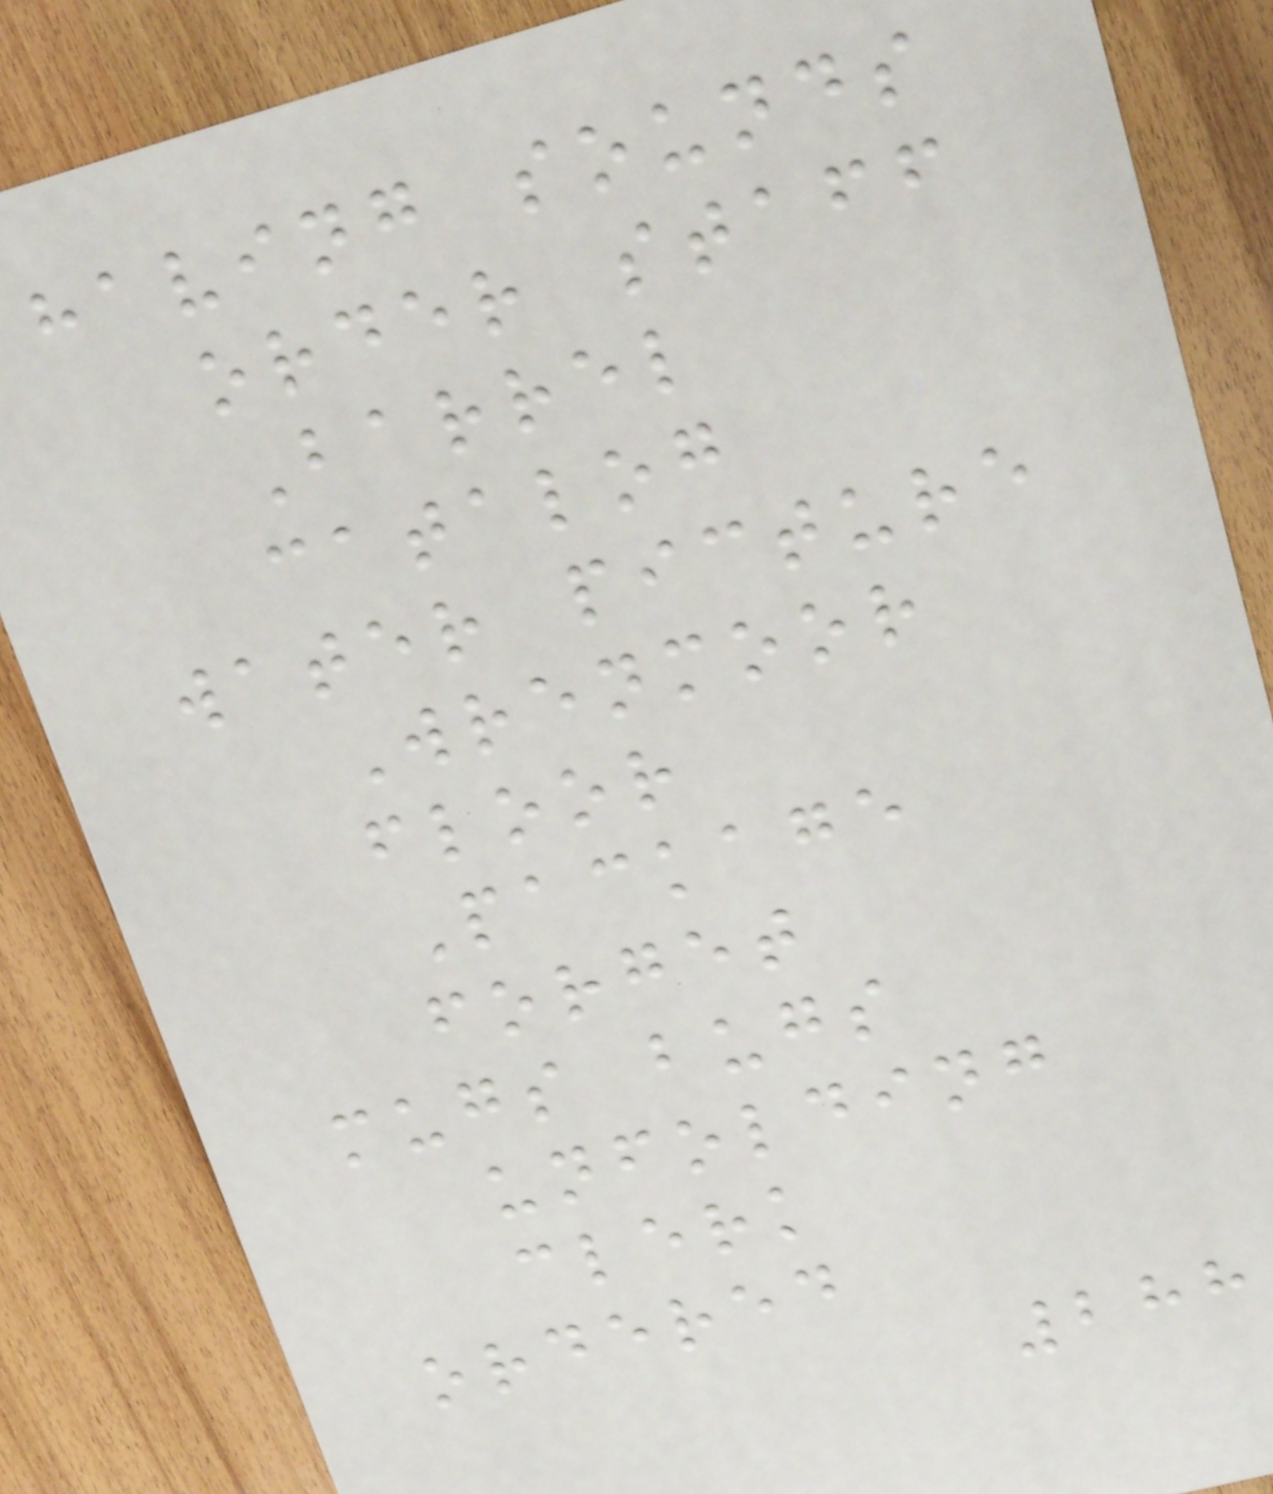having sounds
order staff
Barrel
catalog
water picture
Wrenmoor
floor
Package
forget
mugs bugs
unfolding
clerk
ordered
288
